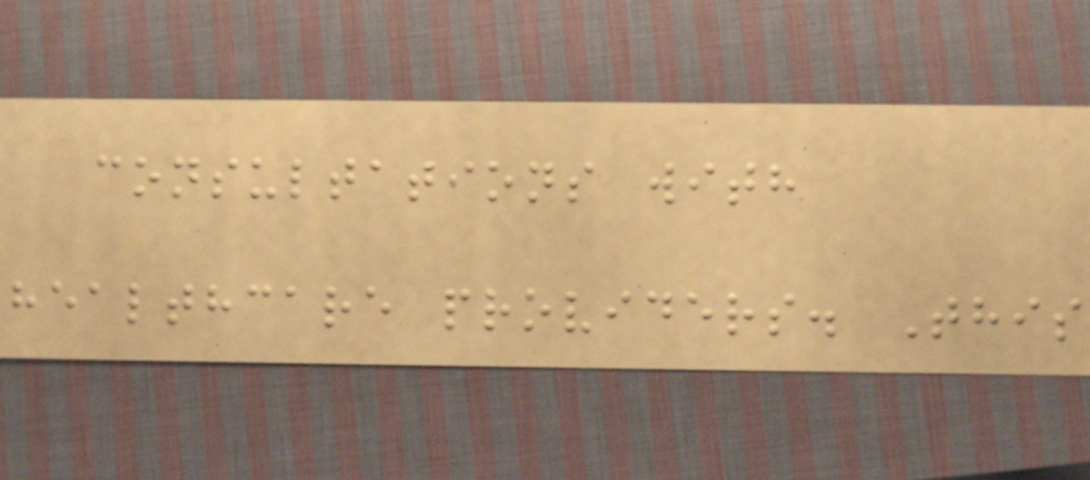consultations with
healthcare providers. This
